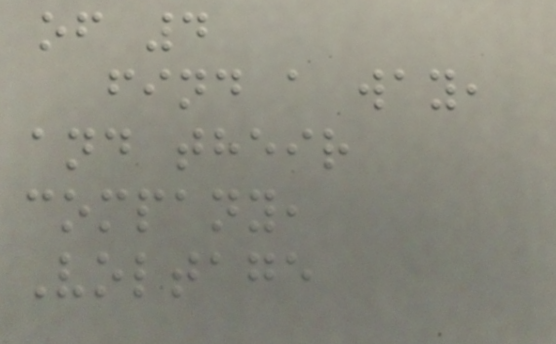of 4
find a way,
and their
company,
Voltage
